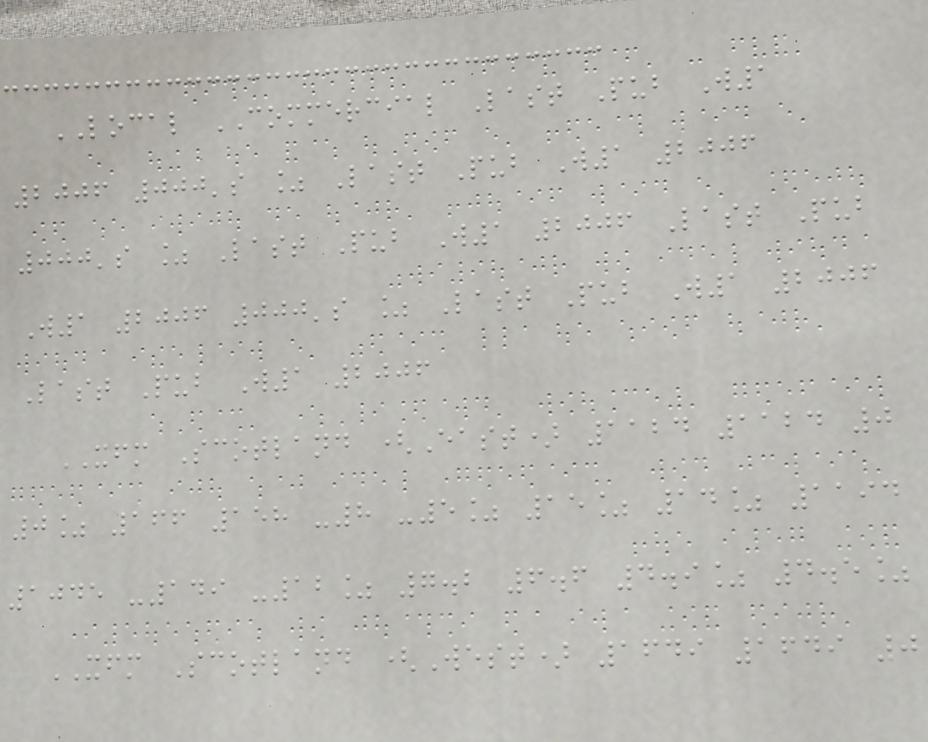LOCAL COMMERCIAL Last Pub W1
2006 000's % Last Pub W1 2006
000's % Last Pub W1 2006 Last Pub
W1 2006 000's % Last Pub W1 2006
Last Pub W1 2006
XFM Scotland (East) 1124 1124 0
0% 166 158 -8 -5% 15% 14% 1194
1045 -149 -12% 7.2 6.6 4.9% 4.5%
XFM Scotland (West) 1649 1649 0
